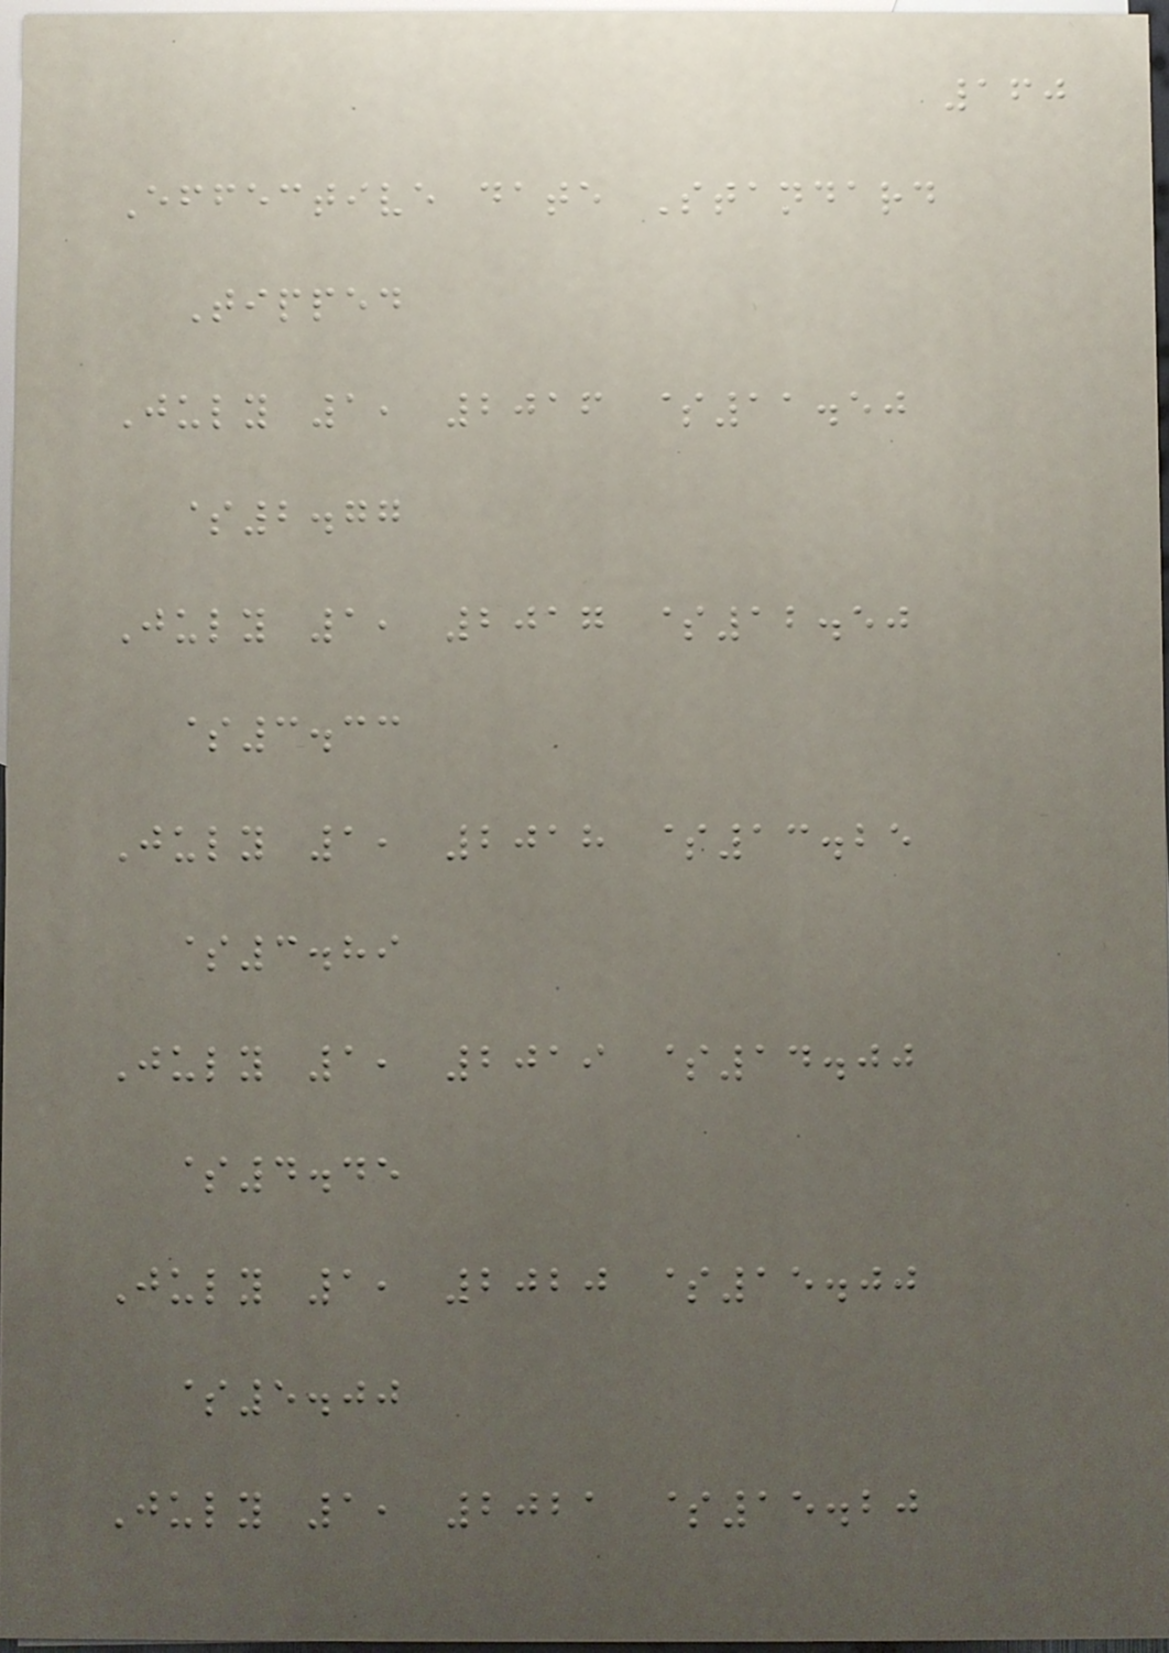160
Effective date Standard
Tipped
July 1, 2016 $11.50
$2.77
July 1, 2017 $12.50
$3.33
July 1, 2018 $13.25
$3.89
July 1, 2019 $14.00
$4.45
July 1, 2020 $15.00
$5.00
July 1, 2021 $15.20
